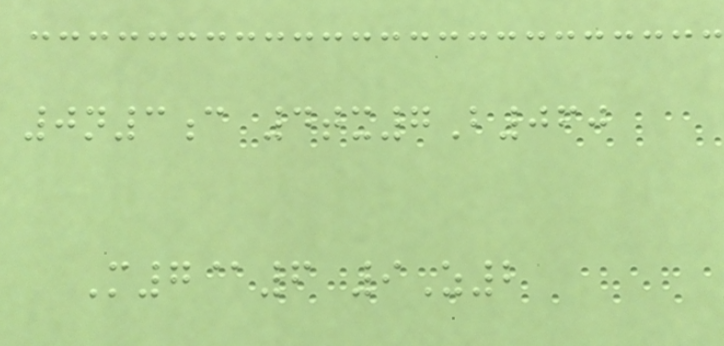0n3c 4tx7B060
M7@6 9Z2
